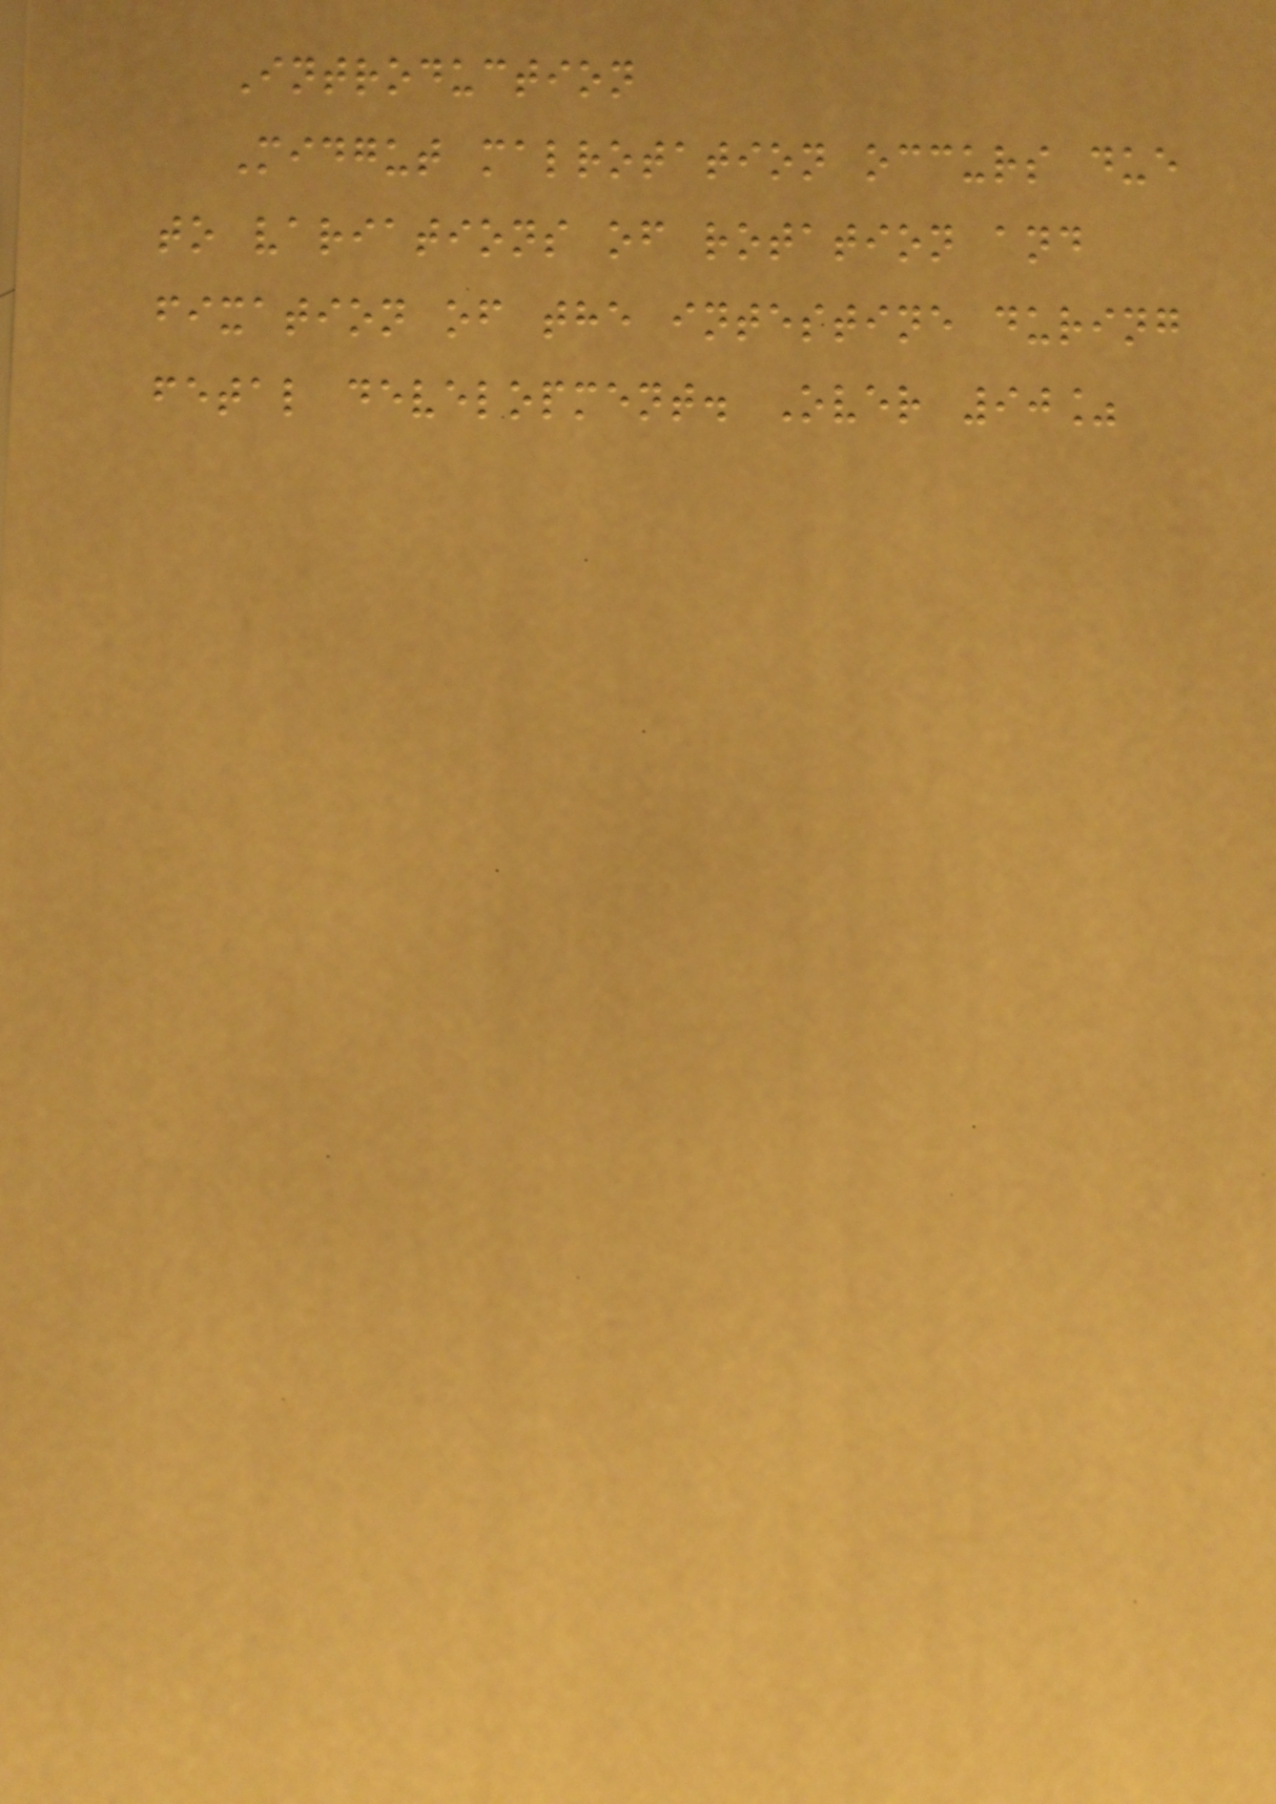Introduction
Midgut malrotation occurs due
to variations of rotation and
fixation of the intestine during
fetal development. Over 90%
